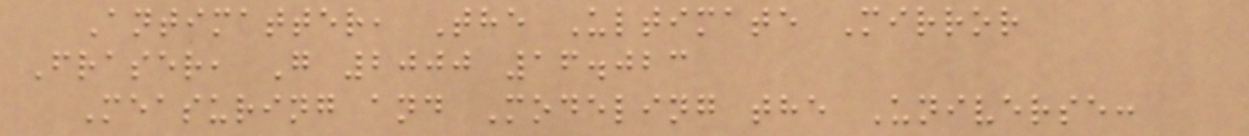Antimatter, The Ultimate Mirror
Fraser, G 2000 16.023
Measuring and Modeling the Universe:
